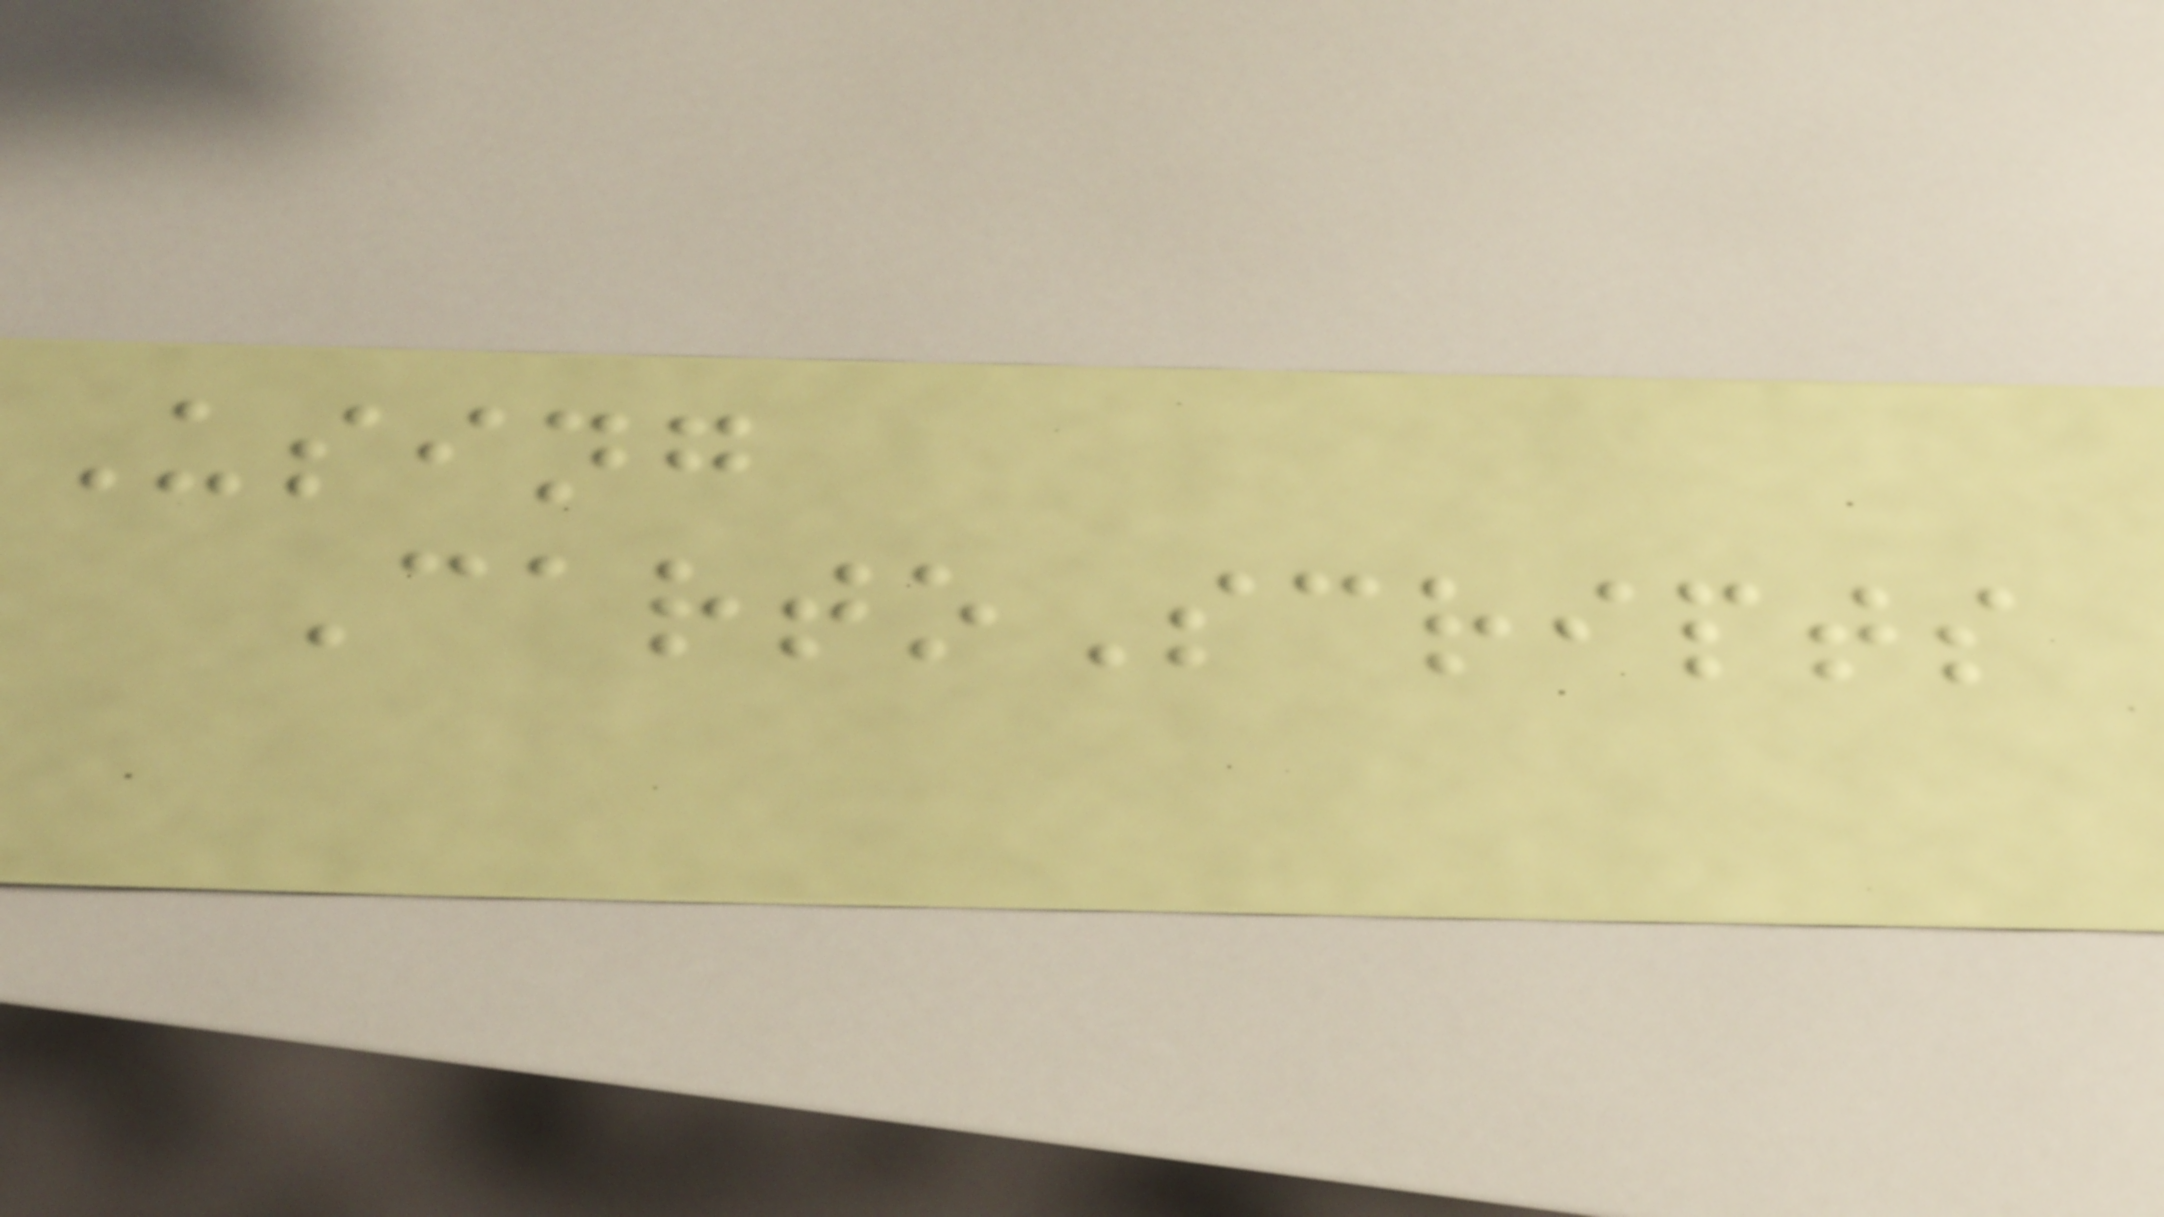Using
CartoScripts
